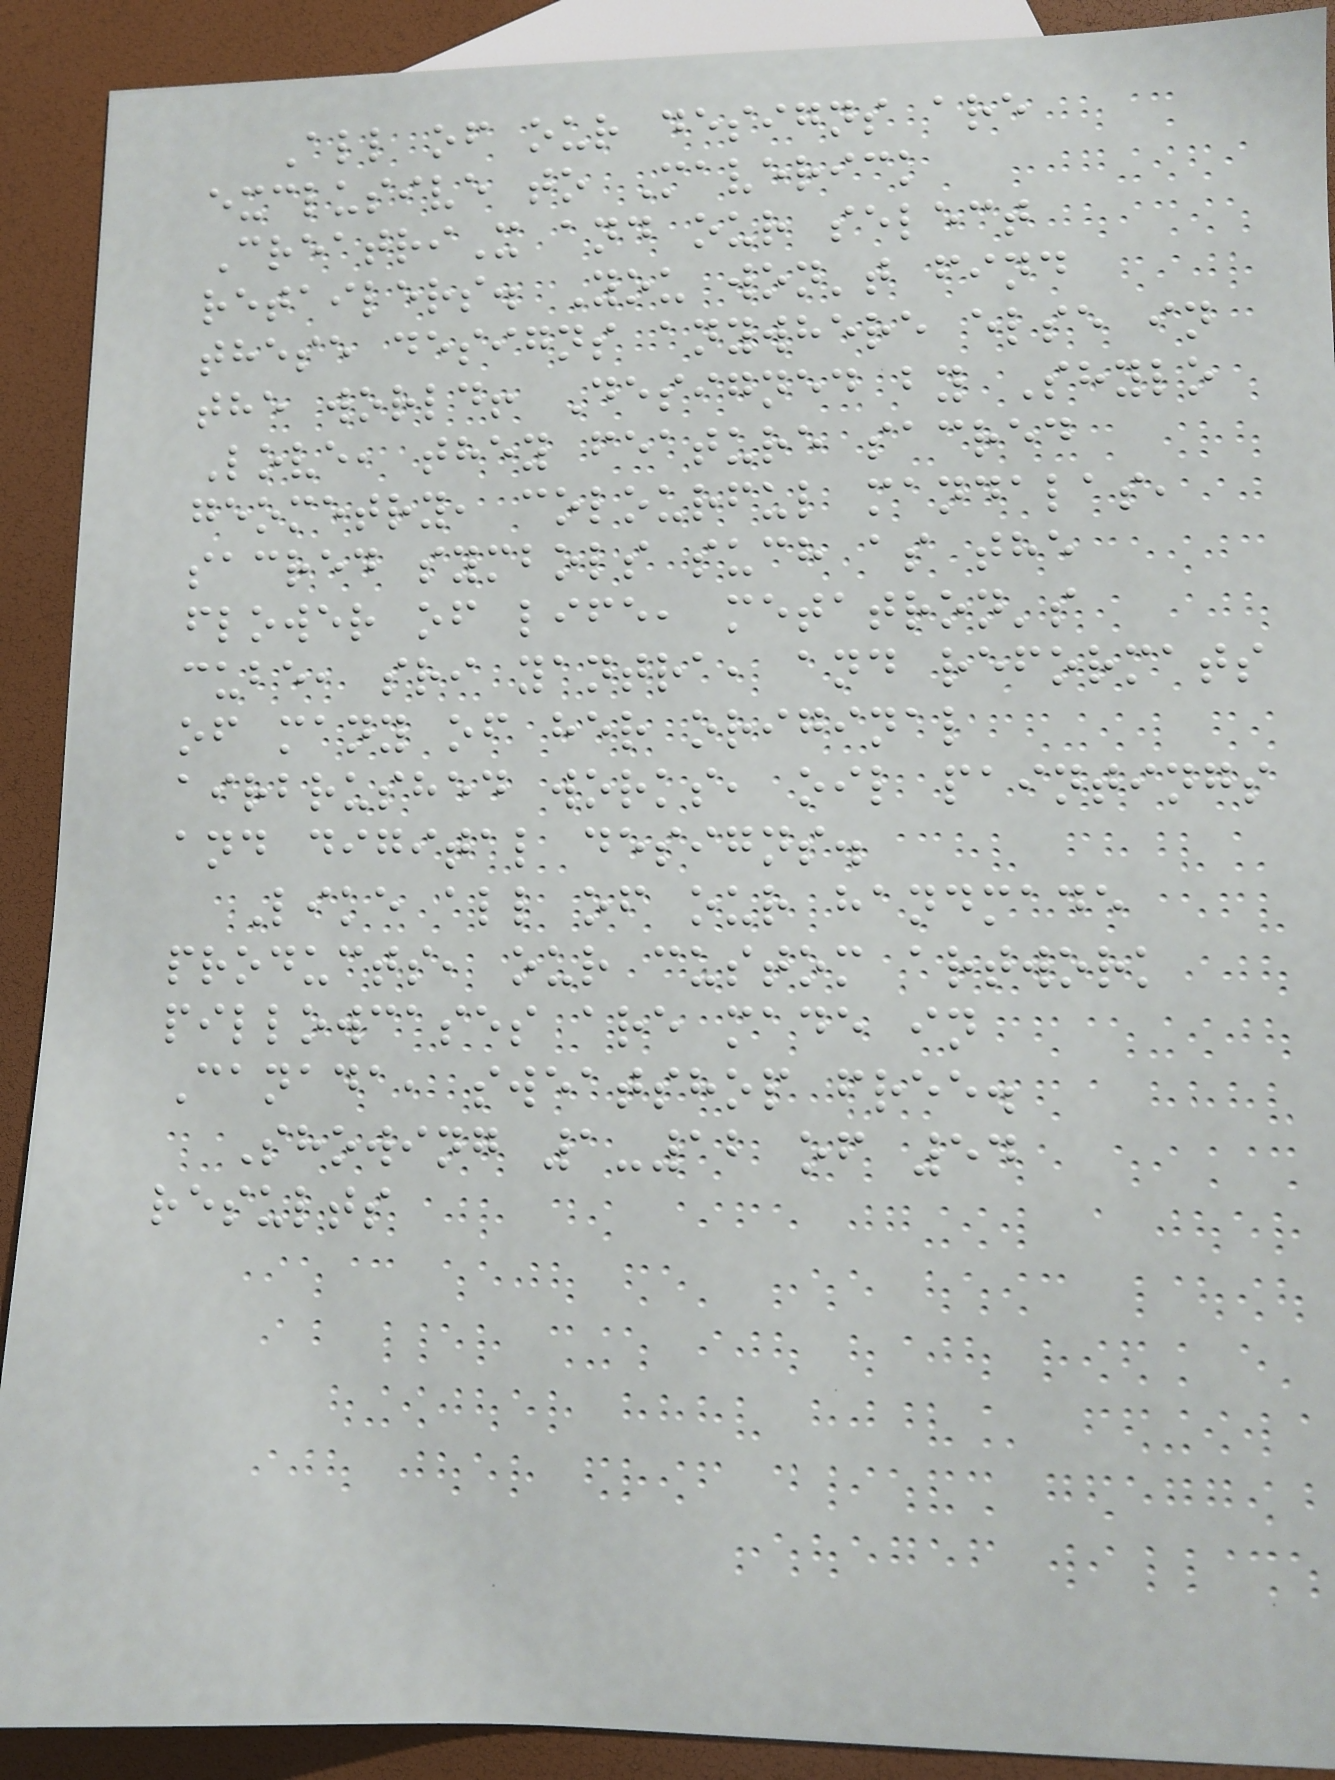All of our designs are
exclusive to Maverick
CreatriX and our select
retailers. You won't find
these designs anywhere else in
the world! Designed by Shylo
Love, they feature sacred
geometry, colourful mandalas,
sacred symbols such as the
flower of life, metatron's
cube, sri yantra, and reformats
of many of her original
airbrushed works, oil paintings
and digital designs.
Like all of our handmade
products, our custom artwork
pillowcases are made in
Canada, sweatshop free.
Showing 1-12 of 54
results
